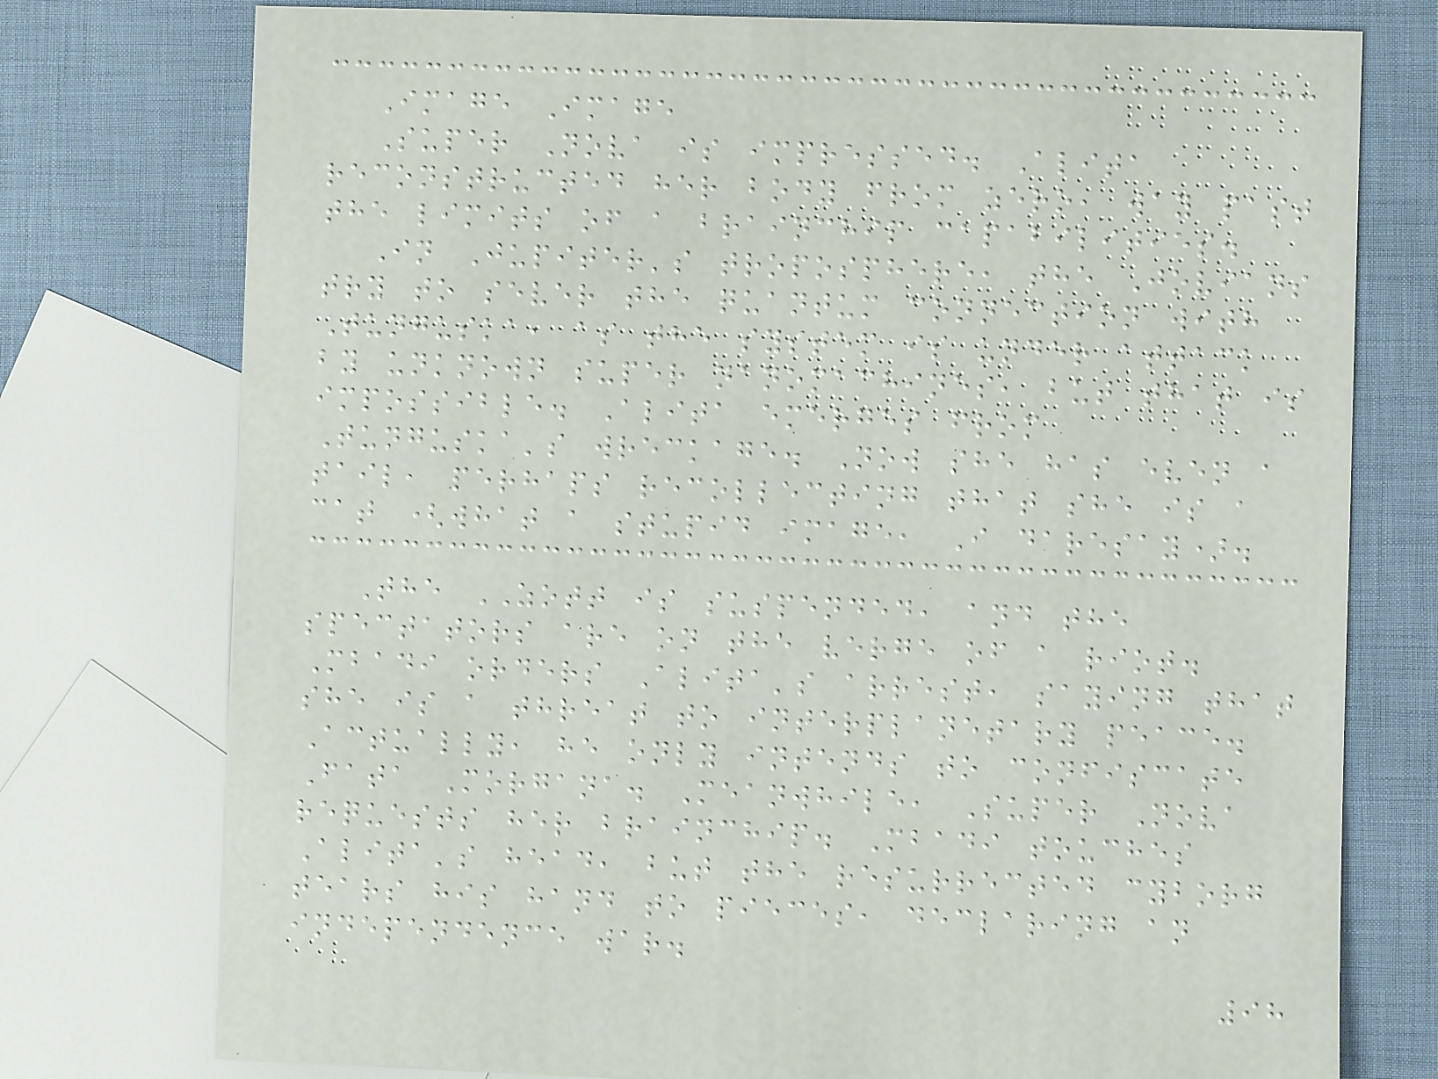Image Image
Super Nova is impressed. Alita
reconstructed her body from zero, way past
the limits of a brainchip capabilities.
In Jupiter's troposphere, the Jovians
try to sever the quantum connection with
Tunguska, as the system is under attack
by unknown super nanomachines, but that is
impossible. Alita emerges from
Tunguska's wreckage. Now she has even a
tail, perhaps recollecting that she is a
cat (what a stupid image, I daresay).
The ZOTT is suspended, and the
spectators are on the verge of a riot.
Mbadi orders Alita's arrest, saying that
she is a threat to interplanetary peace.
Actually, he only intends to confiscate
Fata Morgana. Meanwhile, Super Nova
requests her brainchip. Mbadi touches
Alita's head, but the resurrected cyborg
tears his hand to pieces, declaring an
independence war.
98
